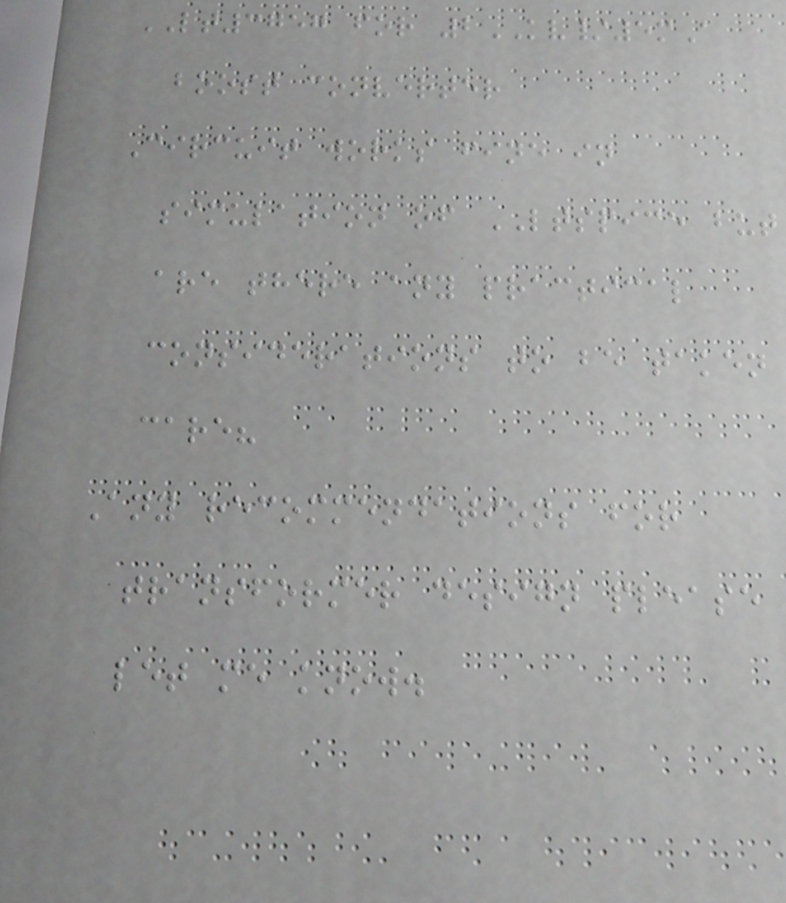LT3757 for 2KV/5mA
boost converter
Circuit works fine in
simulation of LTSPICE but
are there any practical
considerations to be taken
care?
Any recommendations for
transformer design please
let me know.
